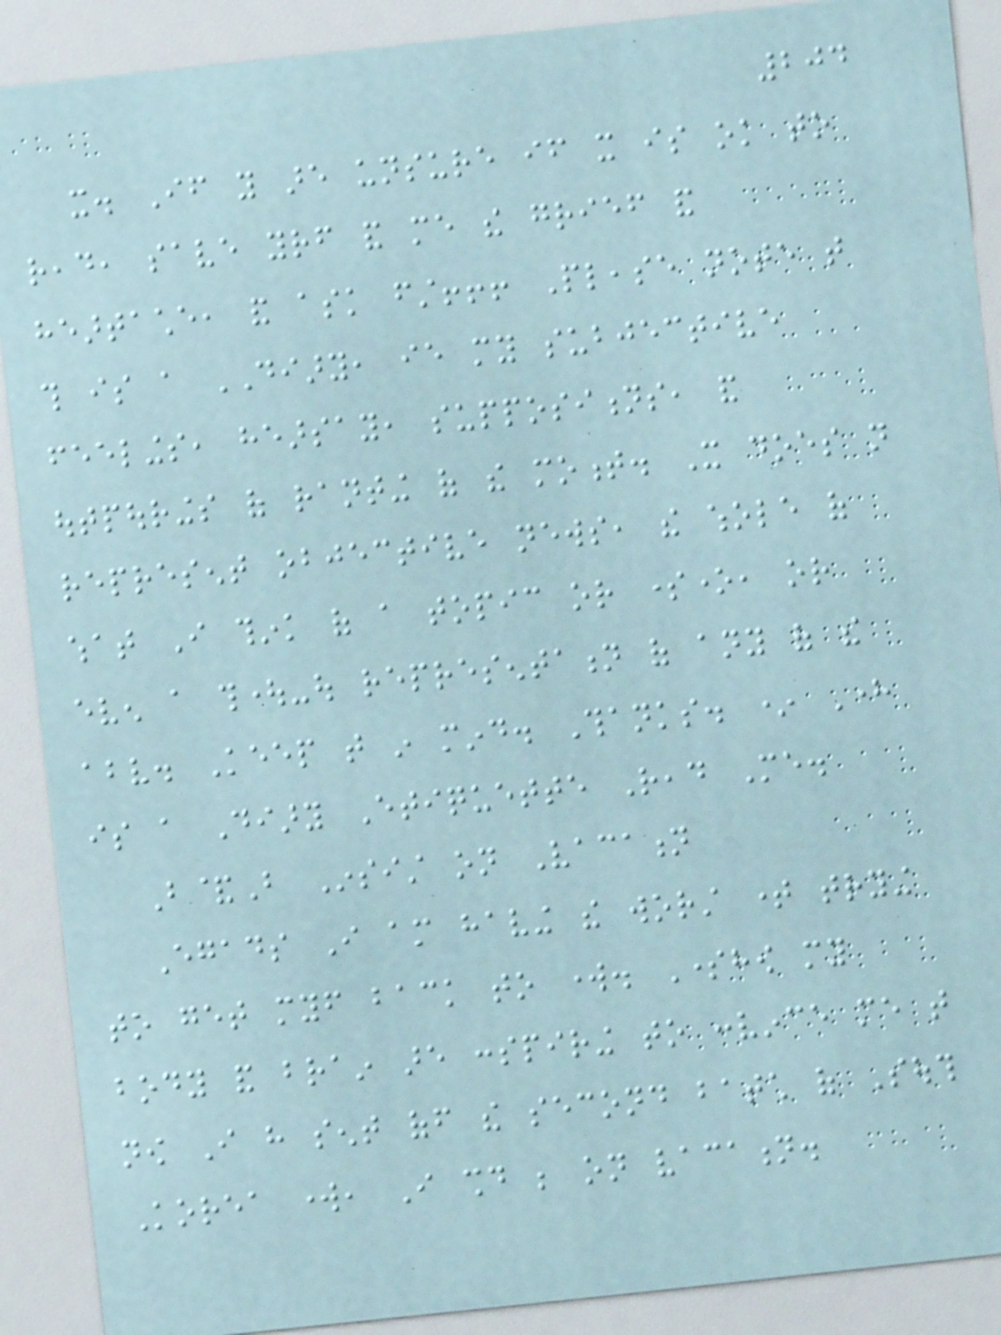204
it. If you are unsure if it is ok to
read, save yourself and me the grief and
heartache, and ask first!!! Please note that
this is a DIARY, ie my subjective
feelings, hearsay, suppositions, and
outpourings of ranting of the moment. It does not
represent objective news, the whole of
what I think of a topic or someone, or
even a thought-out representation of any of the
above. Keep that in mind. Thanks. * Here
is a Diary Etiquette Read Me.
B&B Insist on Vacation
Egads I am having the worst time trying
to get myself back to work. Somehow my
body and brain are conspiring to convince me that
now I have sent off the second batch of South
Korea work, I should be on vacation.
